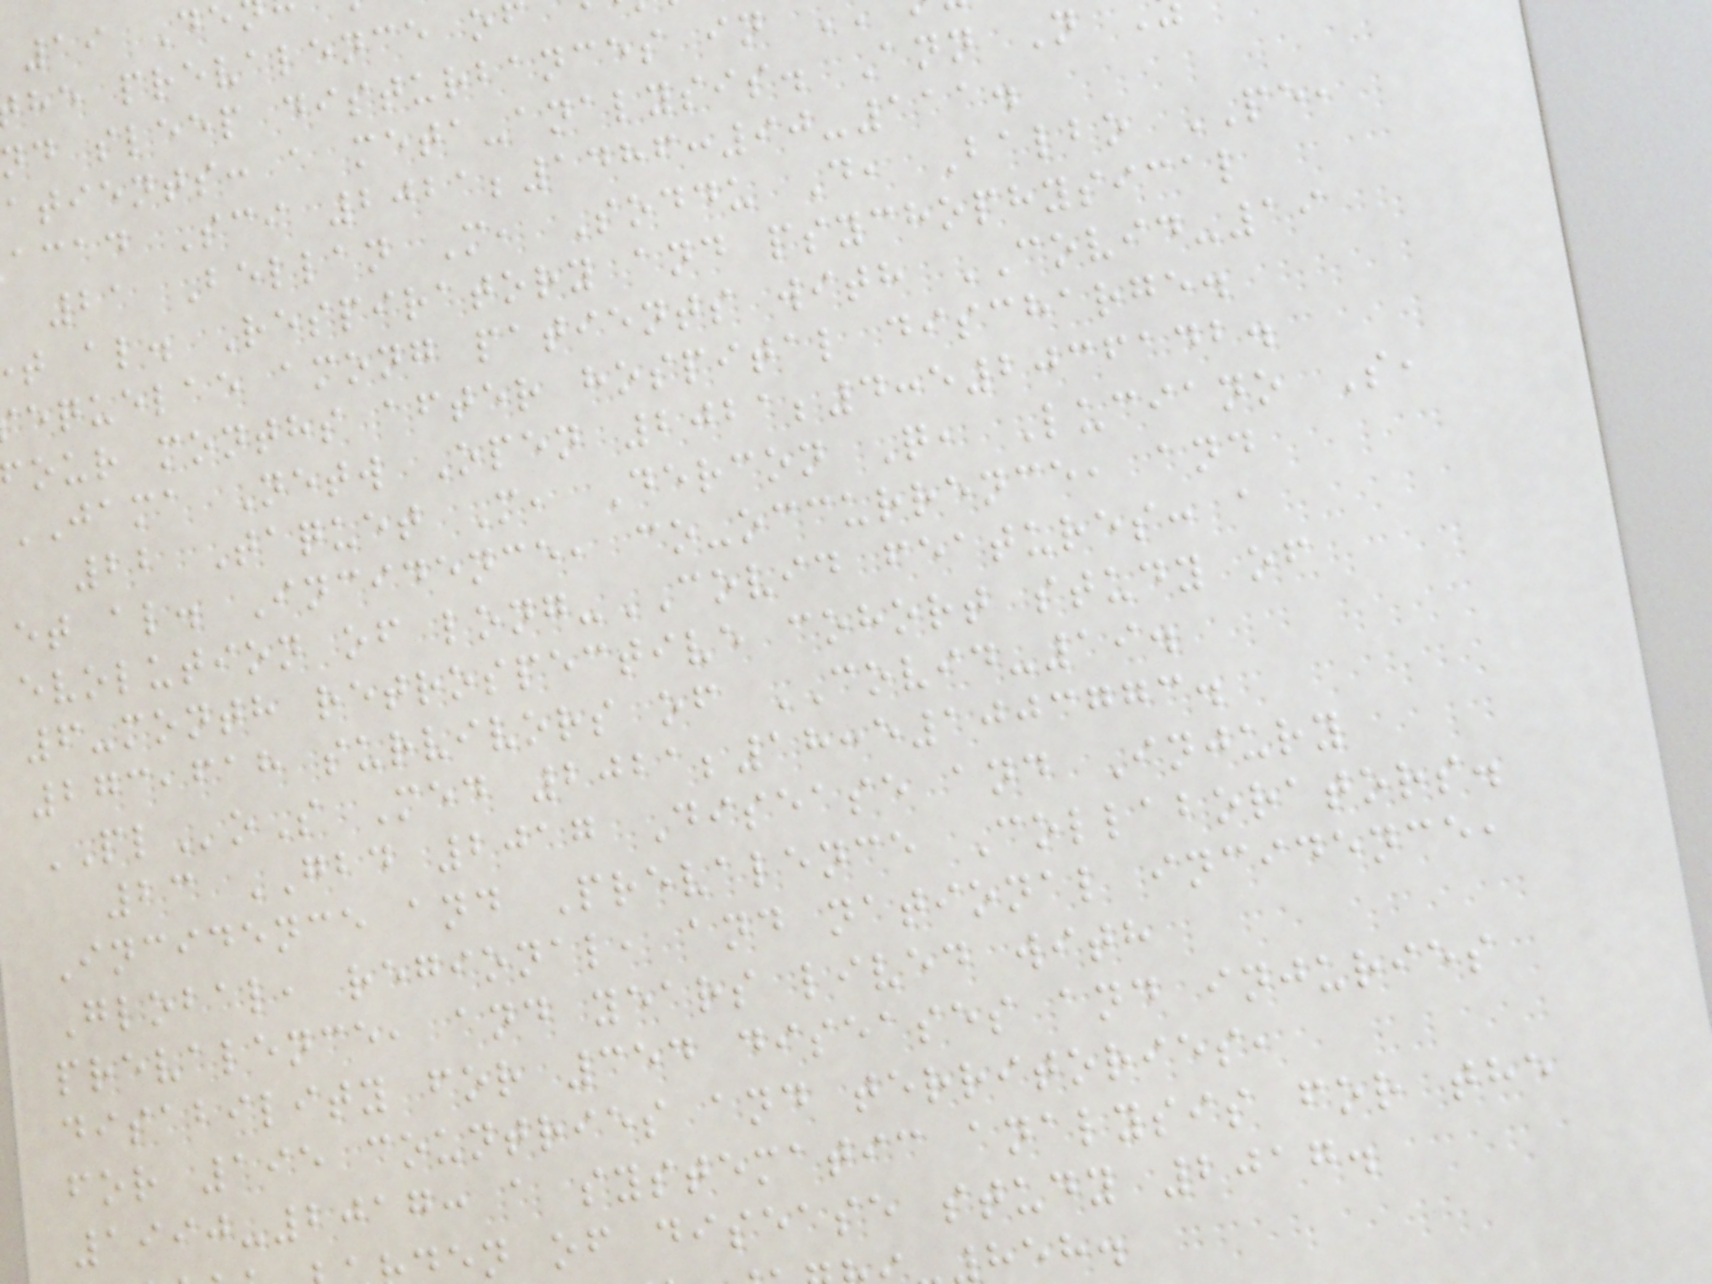he prevalence o
nd sleep disturbances in
atients: a meta-analysis. Ann N
acad Sci 2021;1486:90-111.
21 Bellan M, Soddu D, Balbo PE,
t al. Respiratory and psychophysical
equelae among patients with COVID-19
our months after hospital discharge.
JAMA Netw Open 2021;4:e2036142.
22 Taquet M, Dercon Q, Luciano S,
et al. Incidence, co-occurrence, and
evolution of long-COVID features: a
6-month retrospective cohort study of
273,618 survivors of COVID-19.
PLoS Med 2021;18:e1003773.
23 GBD 2017 Disease and Injury
Incidence and Prevalence Collaborators.
Global, regional, and national incidence,
prevalence, and years lived with
disability for 354 diseases and injuries
for 195 countries and territories,
1990-2017: a systematic analysis for the
en of disease study 2017.
